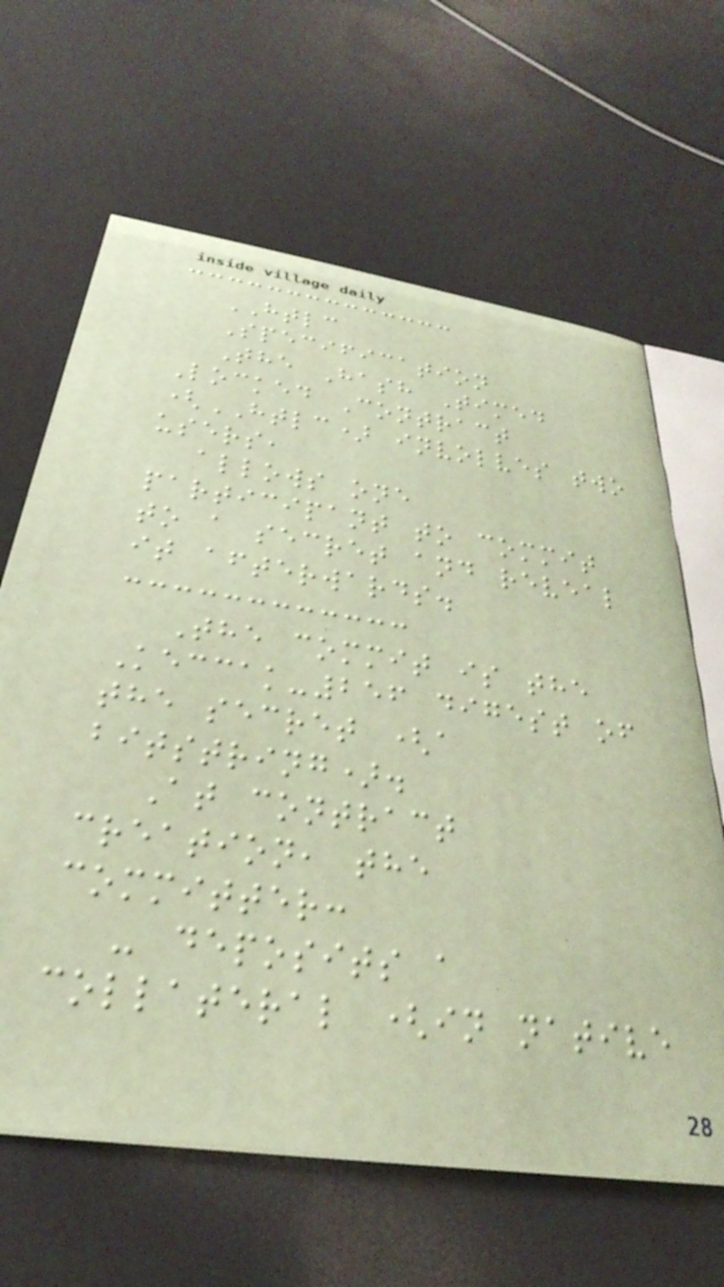HTLC
Specification
The Hash Timed
Locked Contract
(HTLC) involves two
users,
allows one
participant to commit
to a secret and reveal
it afterwards.
The commit is the
Keccak-256 digest of
the secret (a
bitstring).
At contract
creation, the
committer:
- deposits a
collateral (in native
